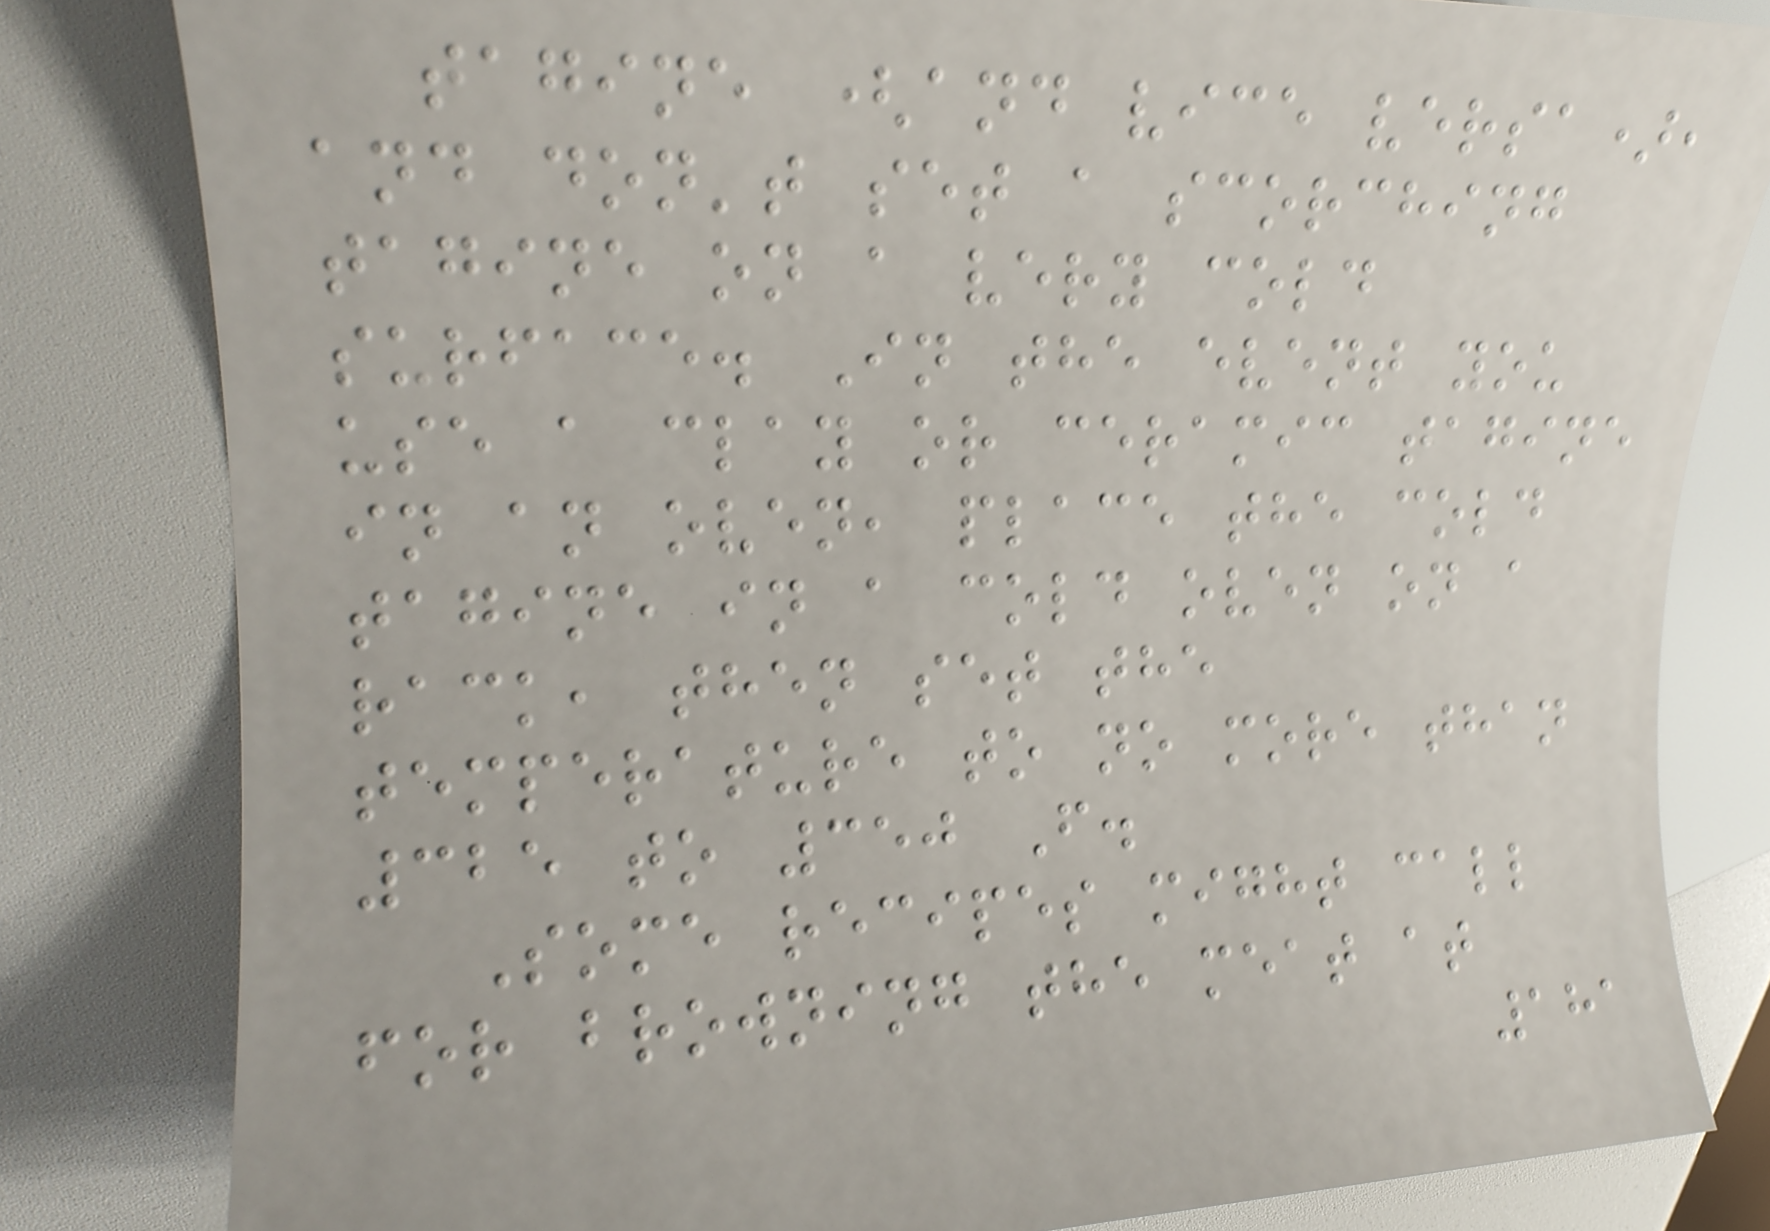tagine (and vice versa),
and don't set a scorching
tagine on a very cold
surface. In the event you
use a clay or ceramic tagine
in an oven, place the cold
tagine in a cold oven on a
rack, then set the
temperature to no more than
325 to 350 F.
Some recipes might call
for browning the meat at
181
